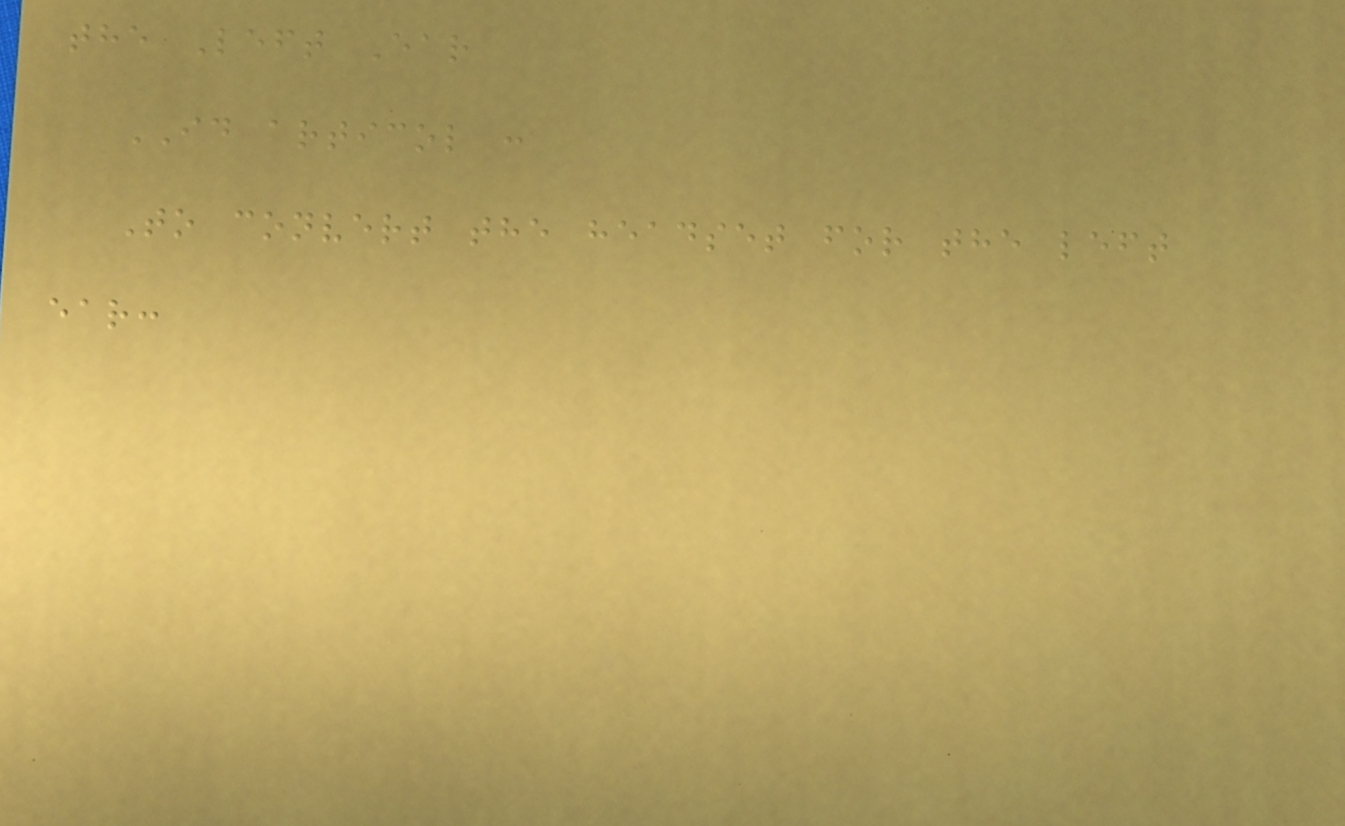the Left Ear
ID articol :
To convert the headset for the left
ear:
